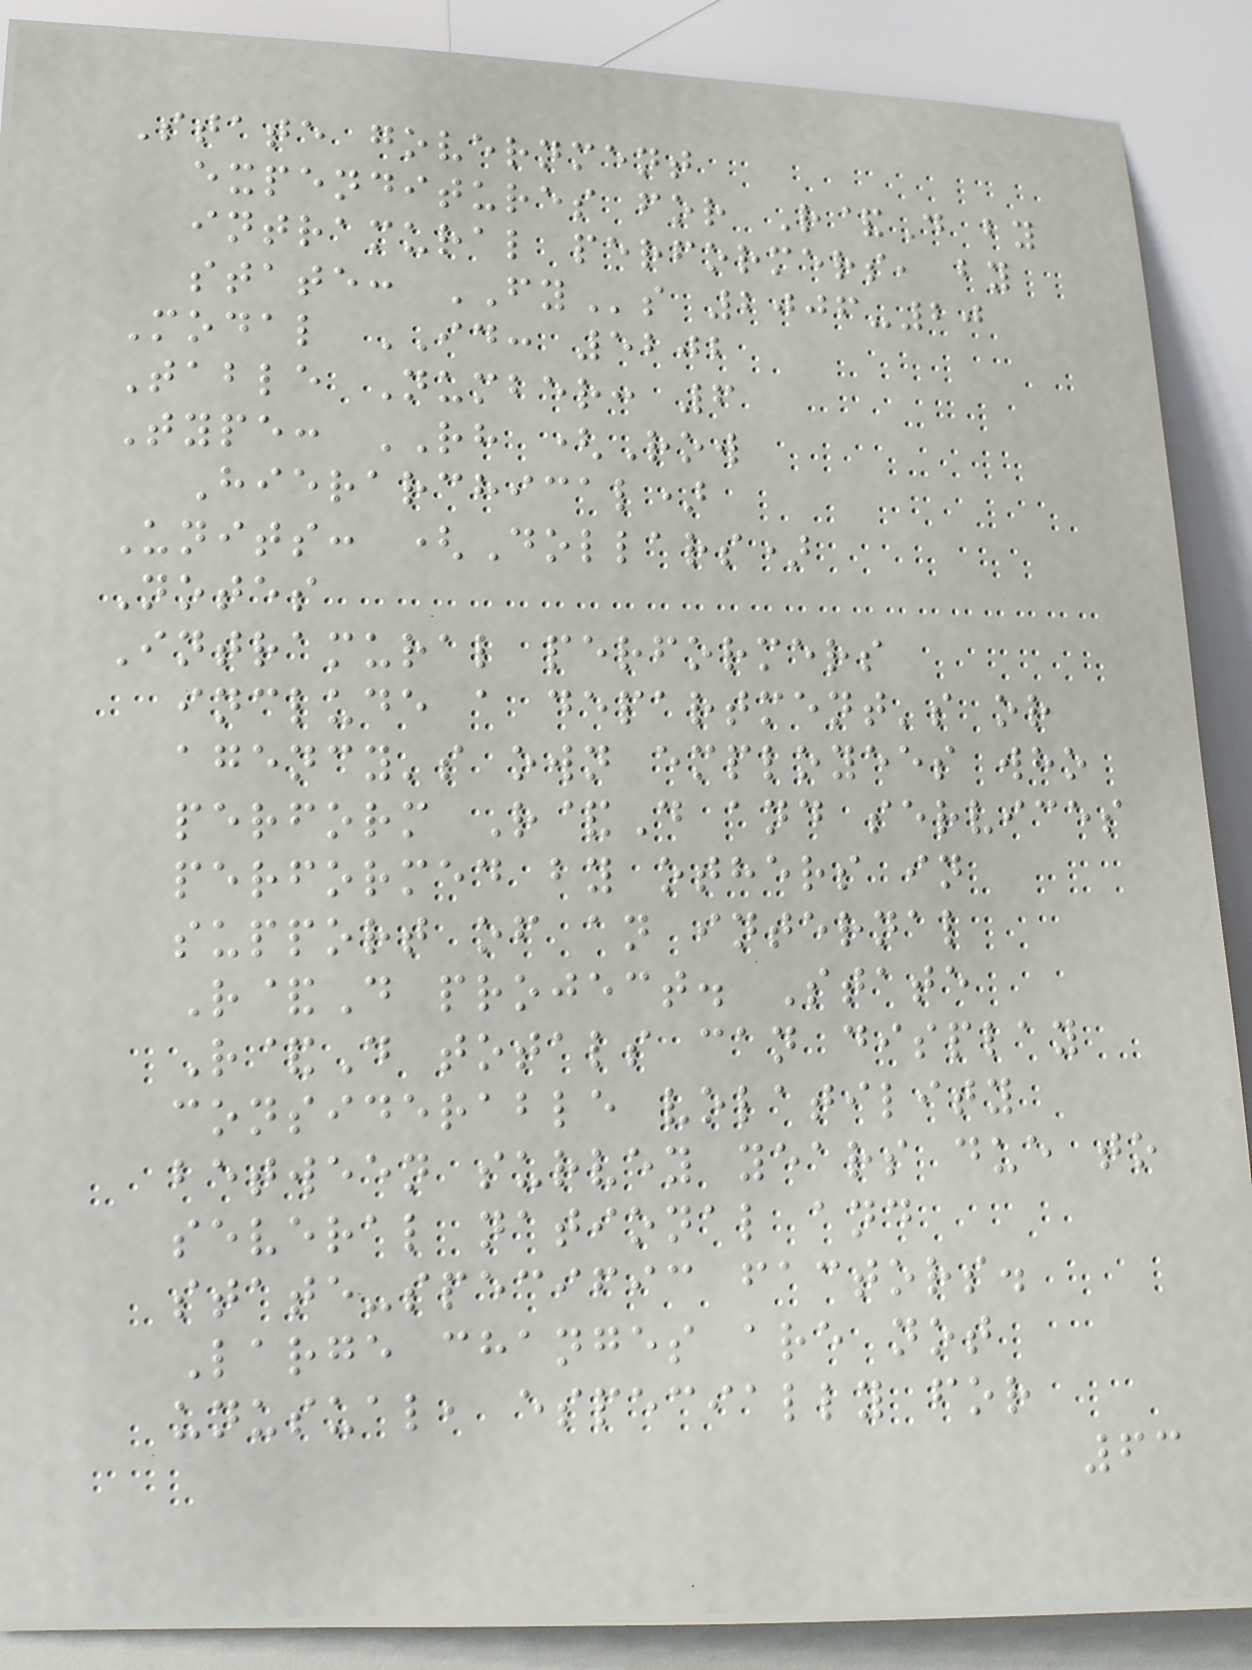State government
expenditures for R&D by
intramural performers, by
state: FYs 2006-20
Modal ID: 5202
Table Number: 6
Type: RH (Row
Hierarchical)
Units: (Dollars)
Notes
Intramural performers
include a department's or
agency's own employees who
perform R&D and services
performed by others in
support of an internal
R&D project. State
R&D totals can display
considerable volatility
between survey years due to
several national and
state-specific factors.
Large changes are not
unusual, especially for
63
